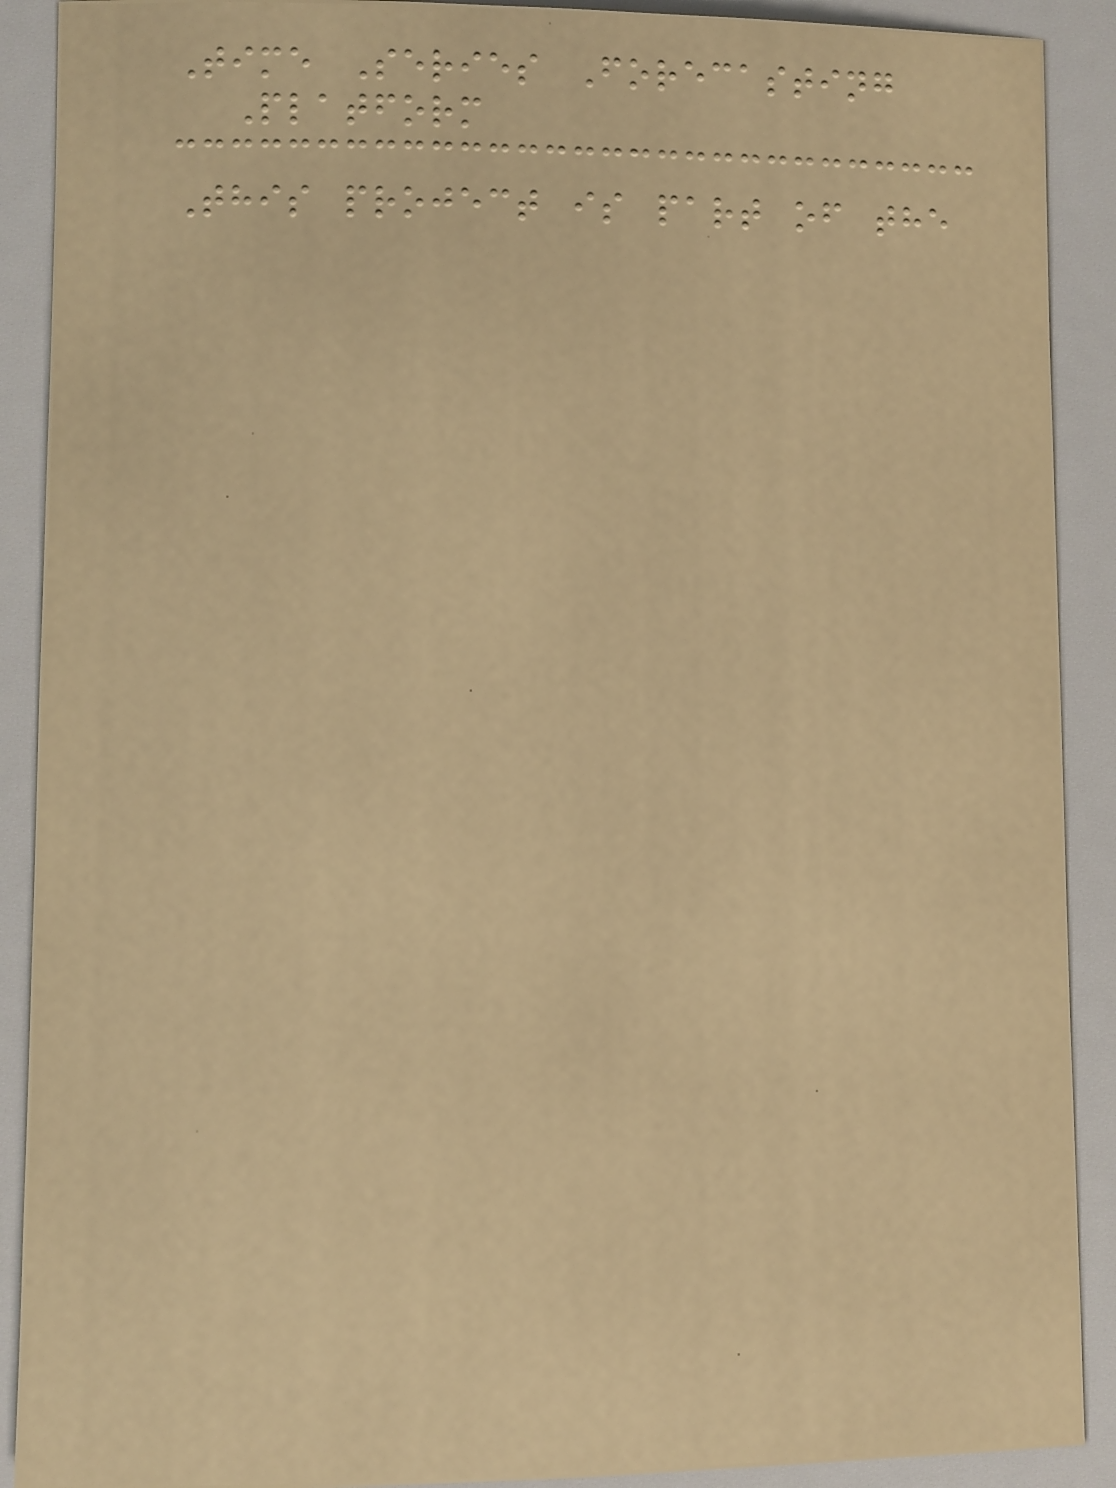Time Series Forecasting
Platform
This project is part of the
